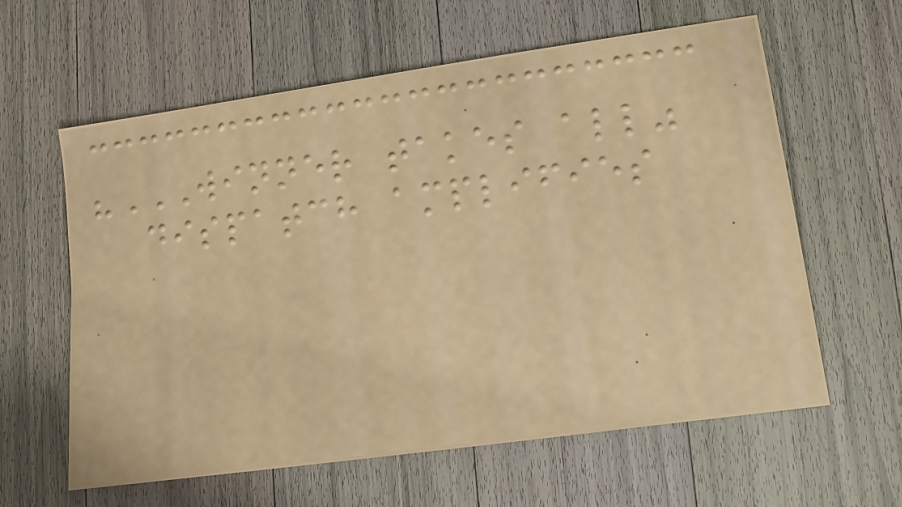"WINNER TAKES ALL"
DISPATCH AMPLIFIES
